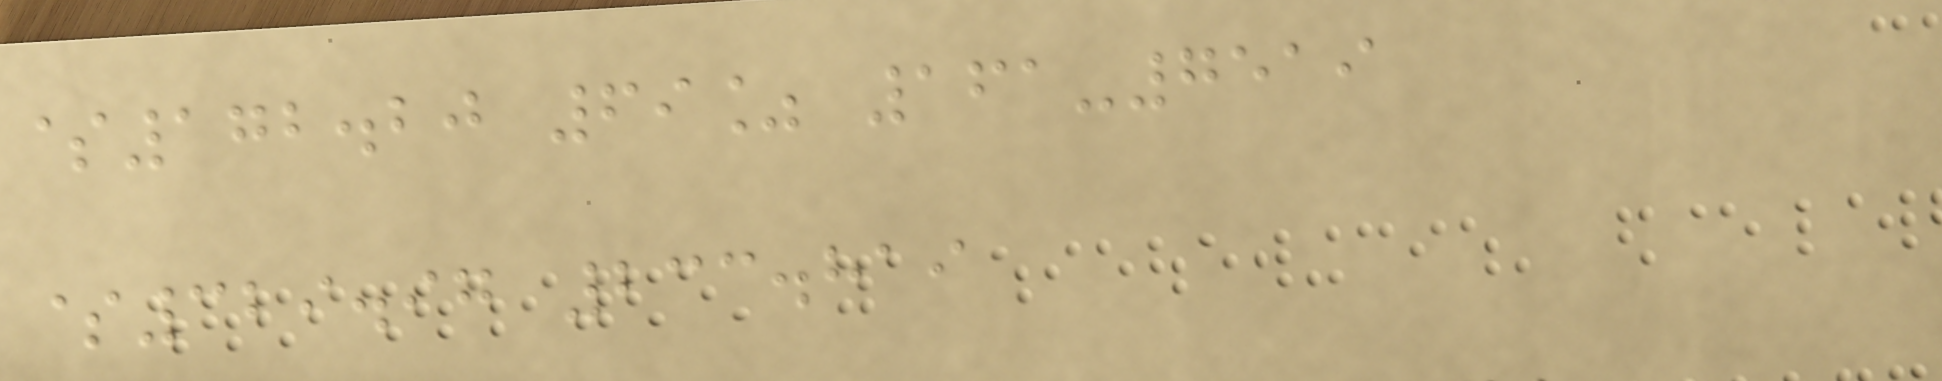$172.20 69% 161-7519
$329.97 233.819
